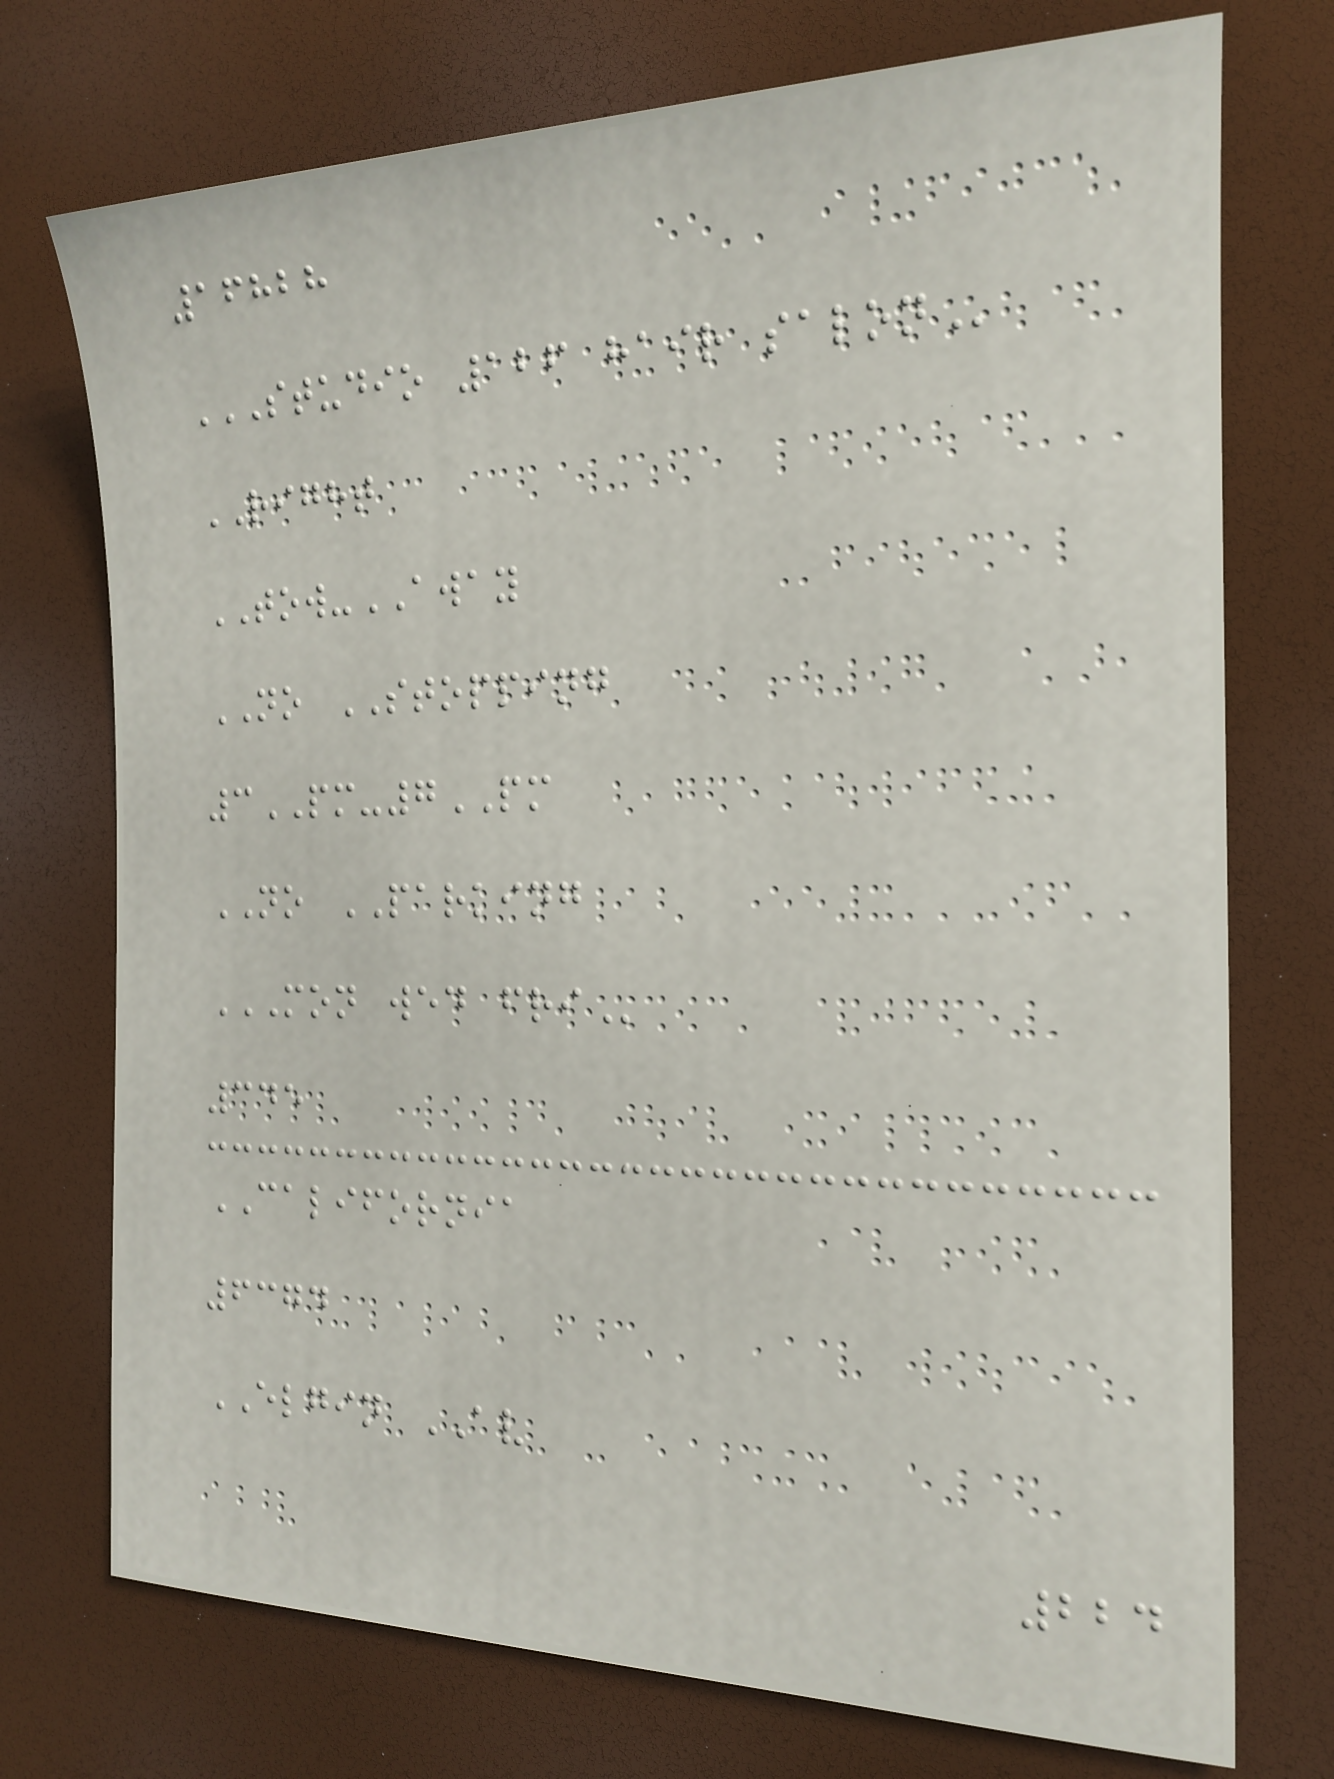16828
STUDIO 126 HAIR SALON
RIGHT
TOW-AWAY
NO STOPPING
3PM-7PM
NO PARKING
MON WED FRI
345
CALIFORNIA
6374
ELGIN AV
224
